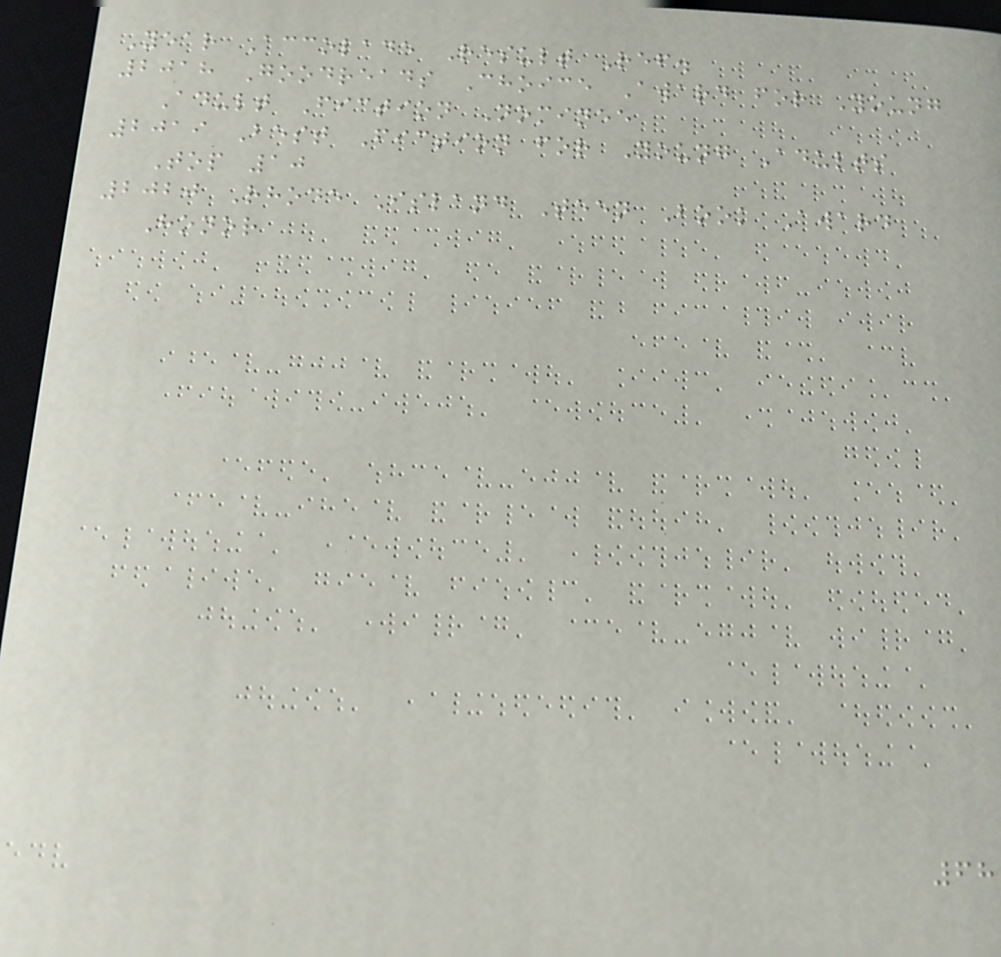Year Accolade Result Ref.
2018 Goodreads Choice Award for Young
Adult Fiction Nominee
2019 Best Fiction for Young Adults
Top 10
2020 Rhode Island Teen Book Award
Honor
68
